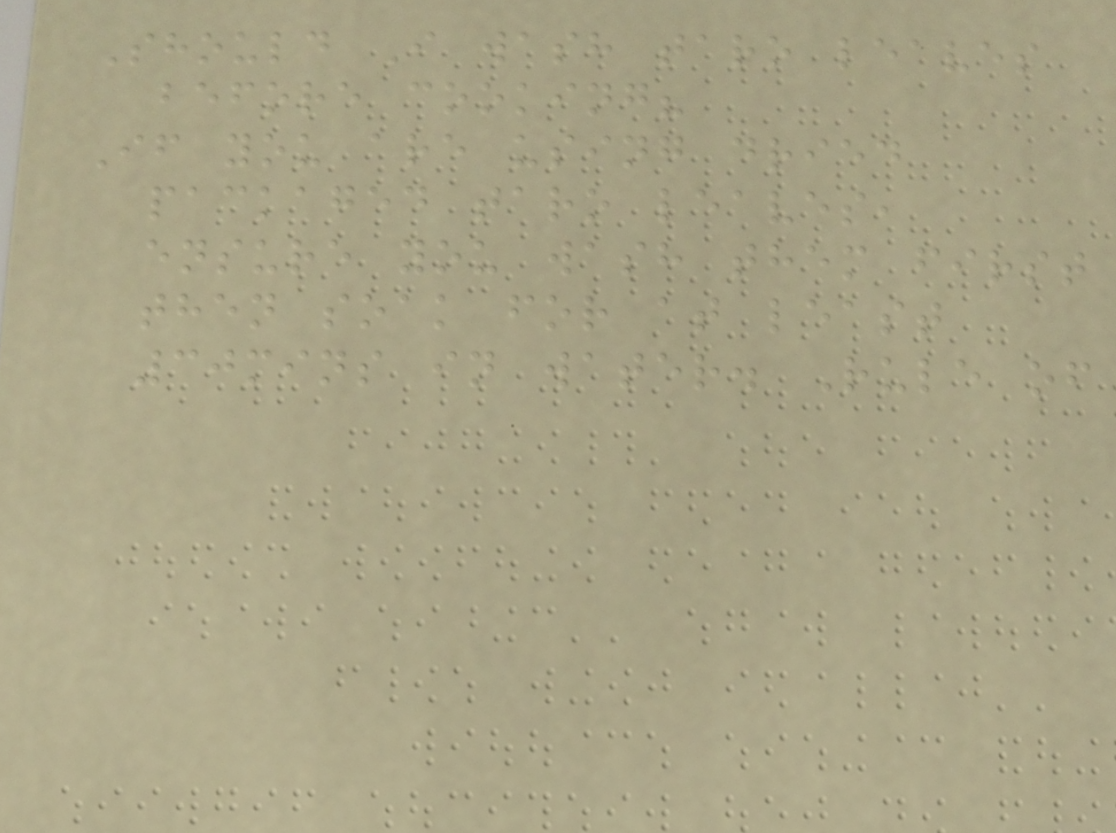Should I wash taro leaves
before cooking?
If you are using dried
packaged taro leaves,
ensure you wash them first
then soak for at least
30mins in water. Rule of
